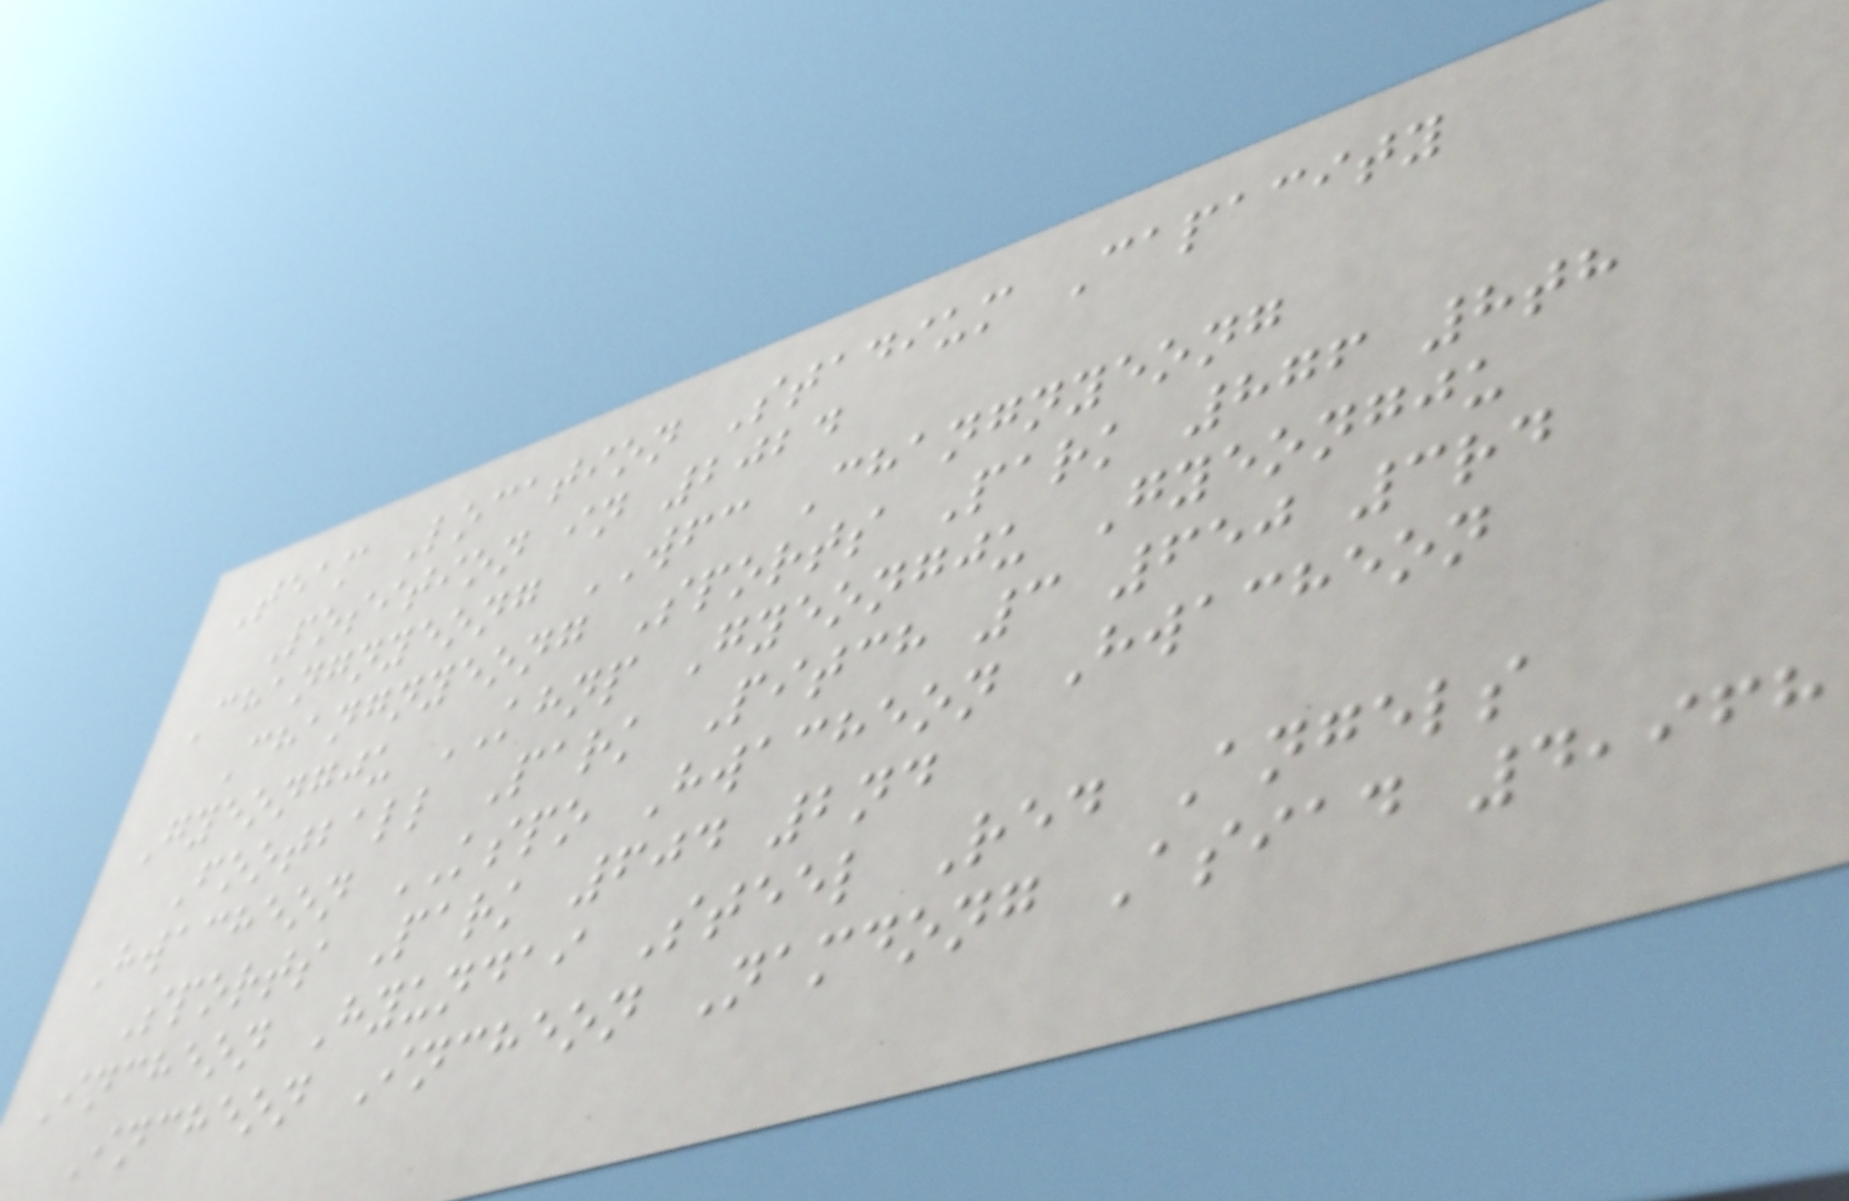Team Location Stadium Capacity
Position in 2024
Changnyeong WFC Changnyeong
Changnyeong Sports Park 876 8th
Gyeongju KHNP Gyeongju Gyeongju
Football Park Pitch 3 650 3rd
Hwacheon KSPO Hwacheon Hwacheon
Sports Park 604 2nd
Incheon Hyundai Steel Red Angels
Incheon Incheon Namdong Asiad 4,968
